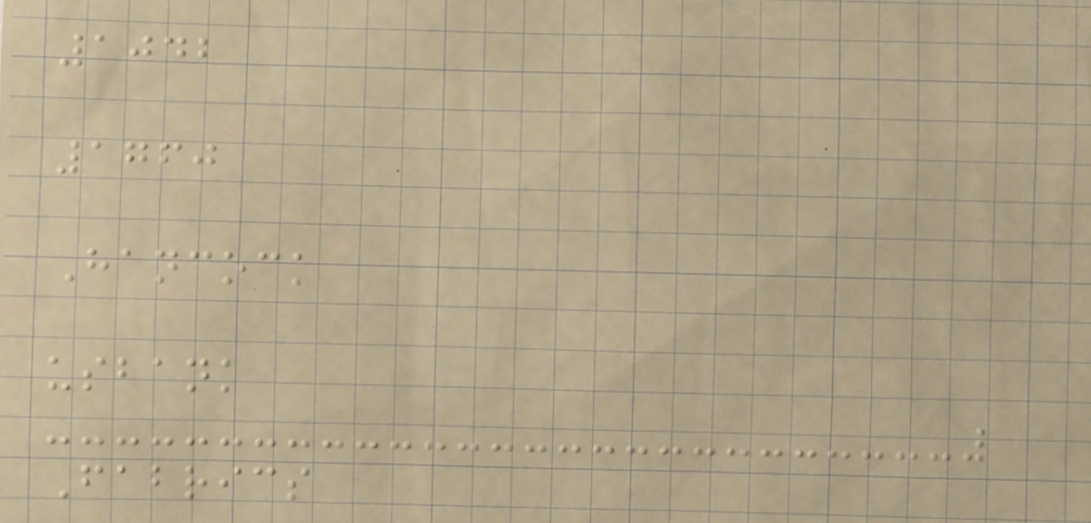1042
1760
Hancock
usbank
Fabrics
